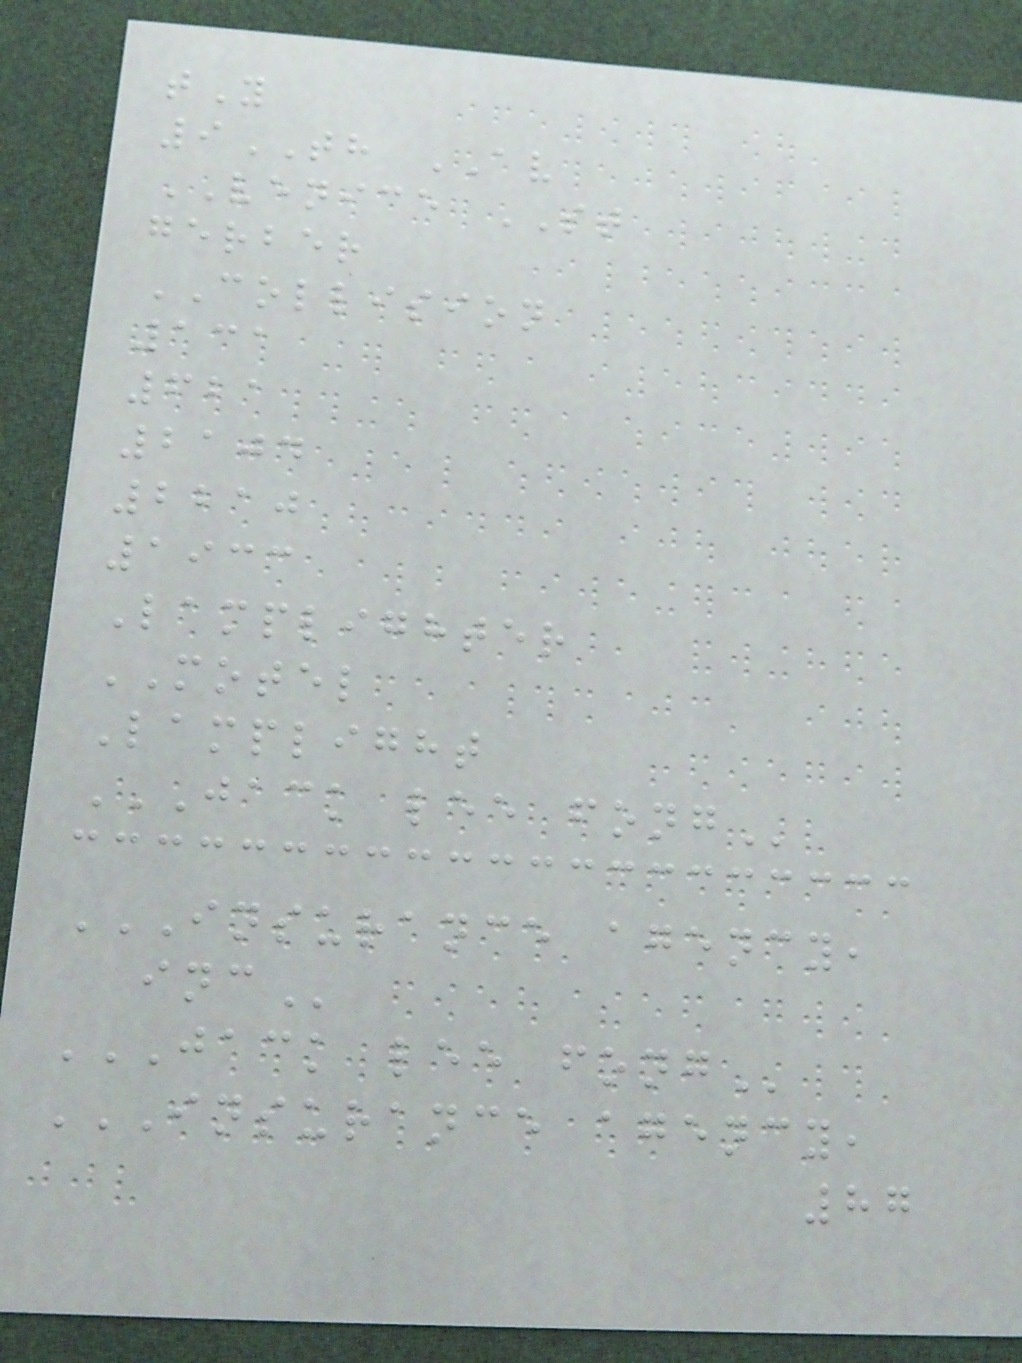tY
9TH AV
VENICE ST
gerber
COLLISION
131
621
2104
2210
1933
Lamplighter
MOTEL
Lamplight
JACK LEE FONG
INSURANCE AGENCY,
INC
JACK LEE FONG
INSURANCE AGENCY,
87
